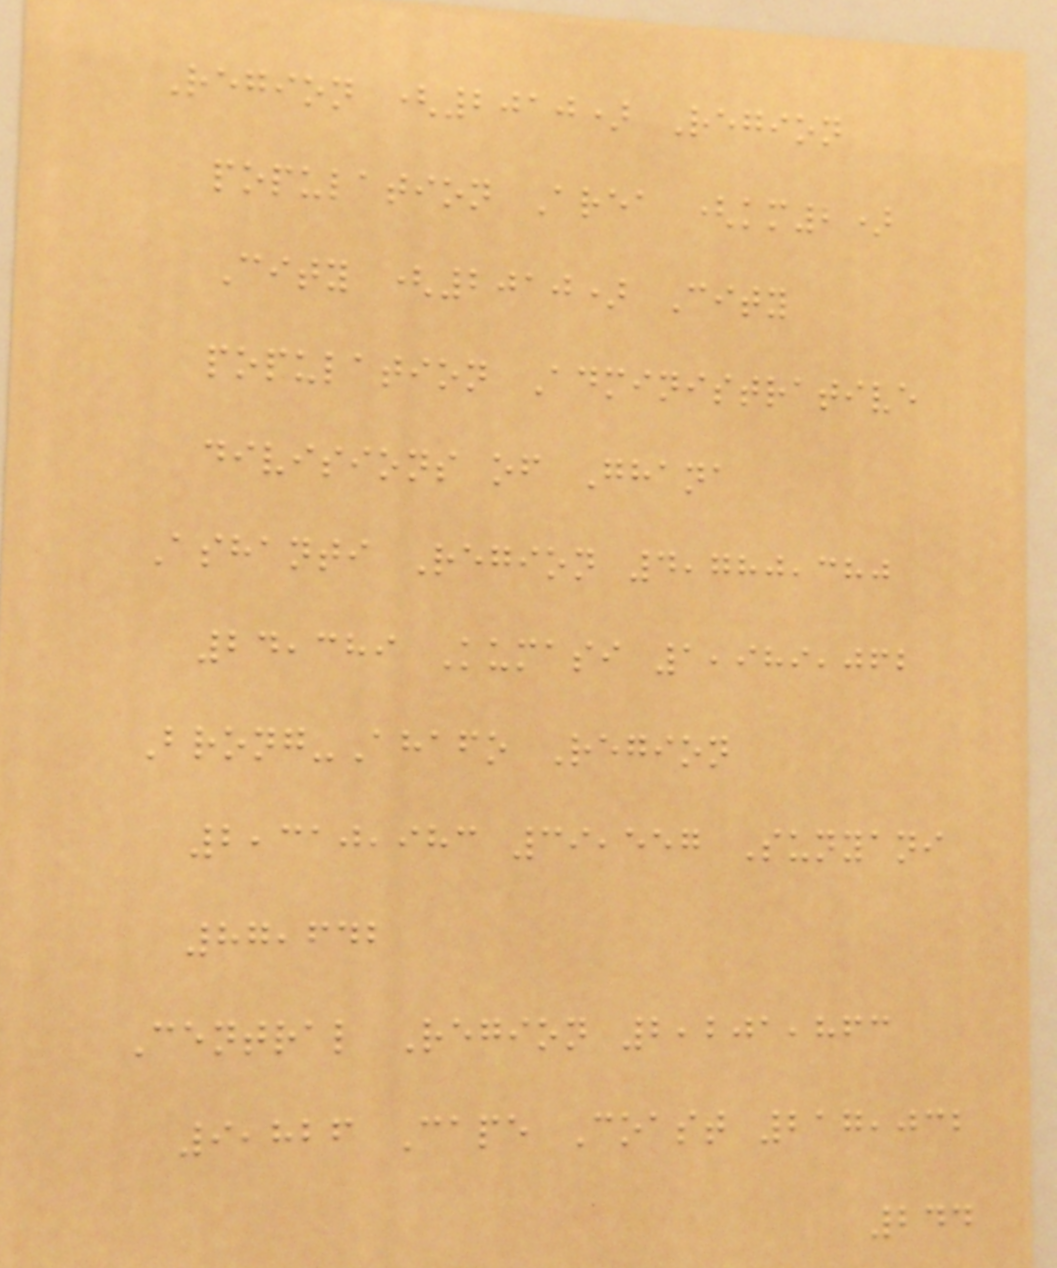Region (2010) Region
population Area (km2)
City (2010) City
population Administrative
divisions of Ghana
Ashanti Region 4,780,380
24,389 Kumasi 1,989,062
Brong-Ahafo Region
2,310,983 39,557 Sunyani
87,642
Central Region 2,201,863
9,826 Cape Coast 217,032
244
